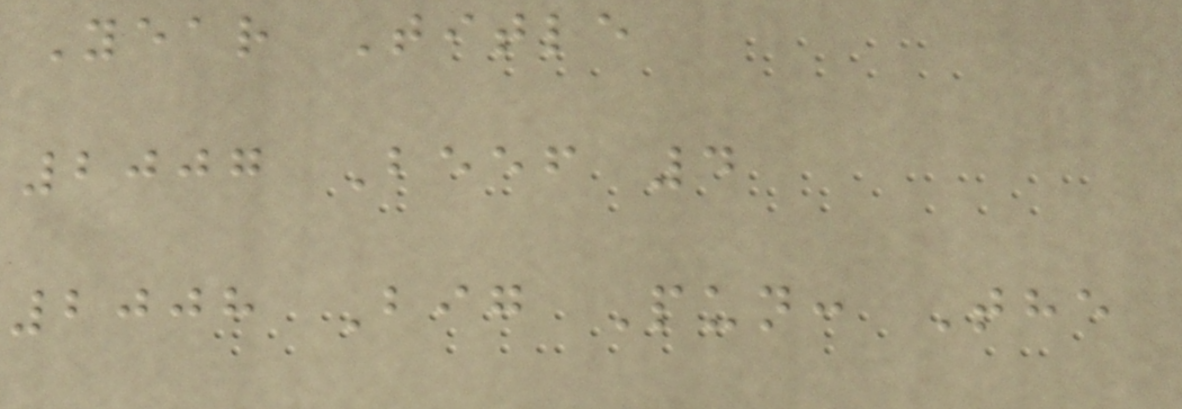Year Title
2007 Beef 4
2008 Big Pun: The
